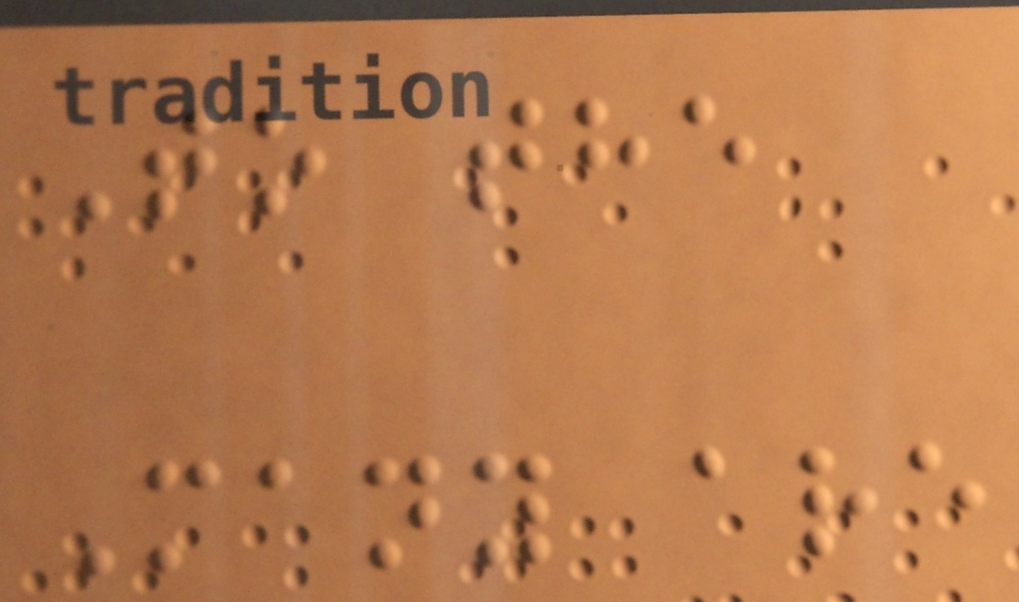To the
Many are
